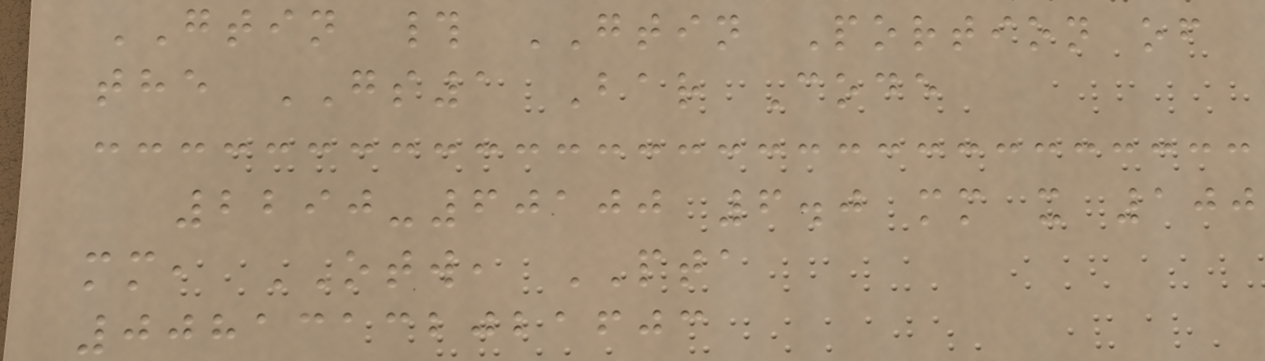GTIN # GTIN Portion of
the GS1 Bar Code
2290-60100 6.0 mm x 100
mm, OTW, PTA
00813132021603
